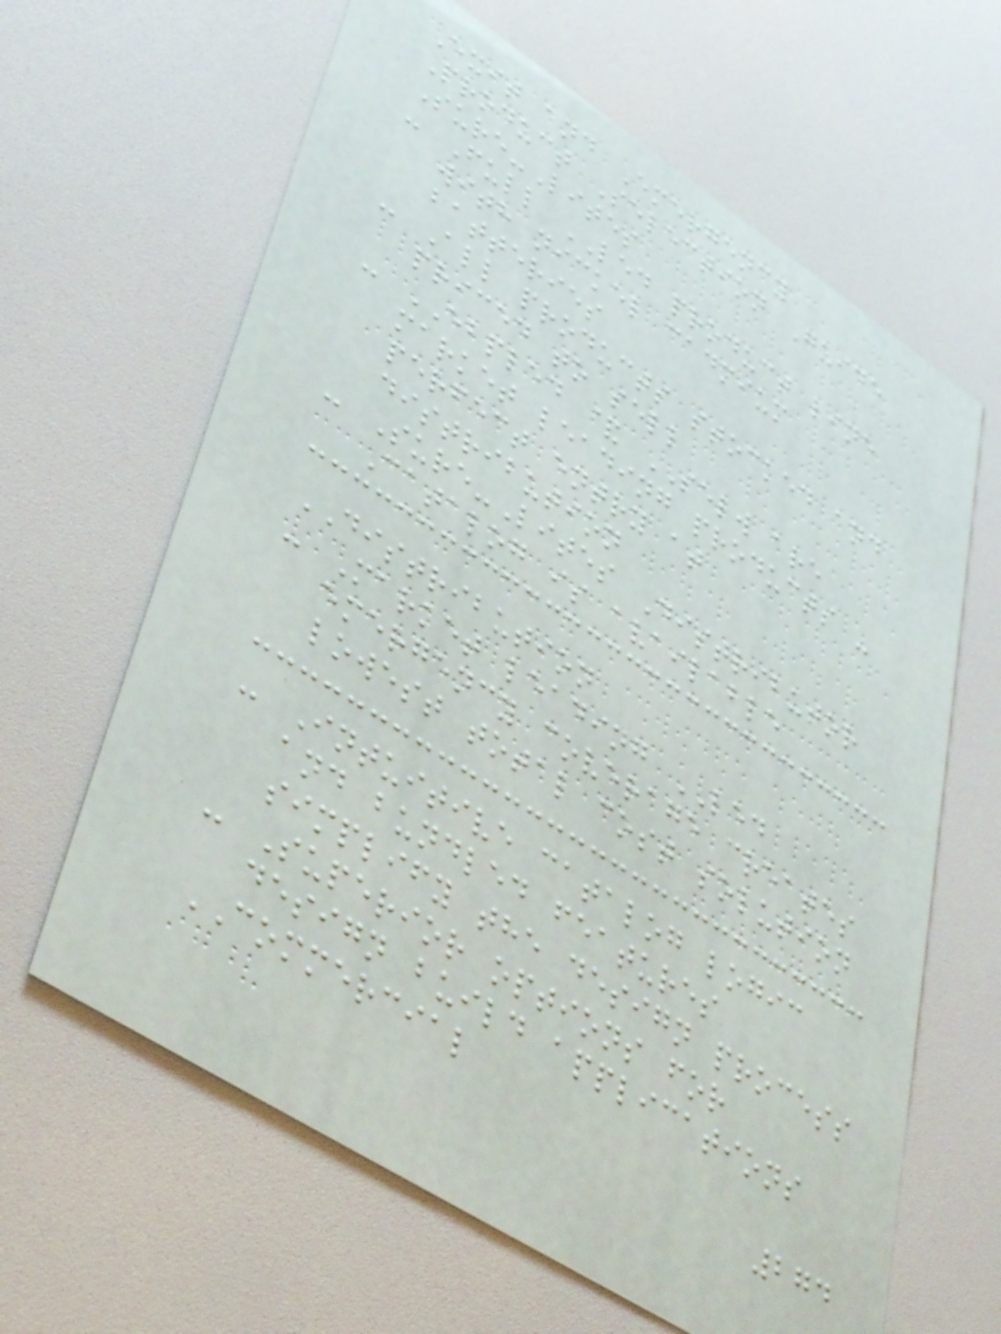Exit and Emergency
Product Selection Guide
Sure-Lites
- Full LED product line
with nickel cadmium
batteries
- All products stocked and
priced to sell
- EBPLED & SELW are
market leading products -
perfect entry at
distribution
- Sure-Lites Distributor
Catalog is available
DISTRIBUTION
- Market leading LED
emergency coverage creates
lowest total cost solution
- Intuitive catalog logic
and bundled features
simplify the design process
- Superior options for
design build applications
COMMERCIAL
274
